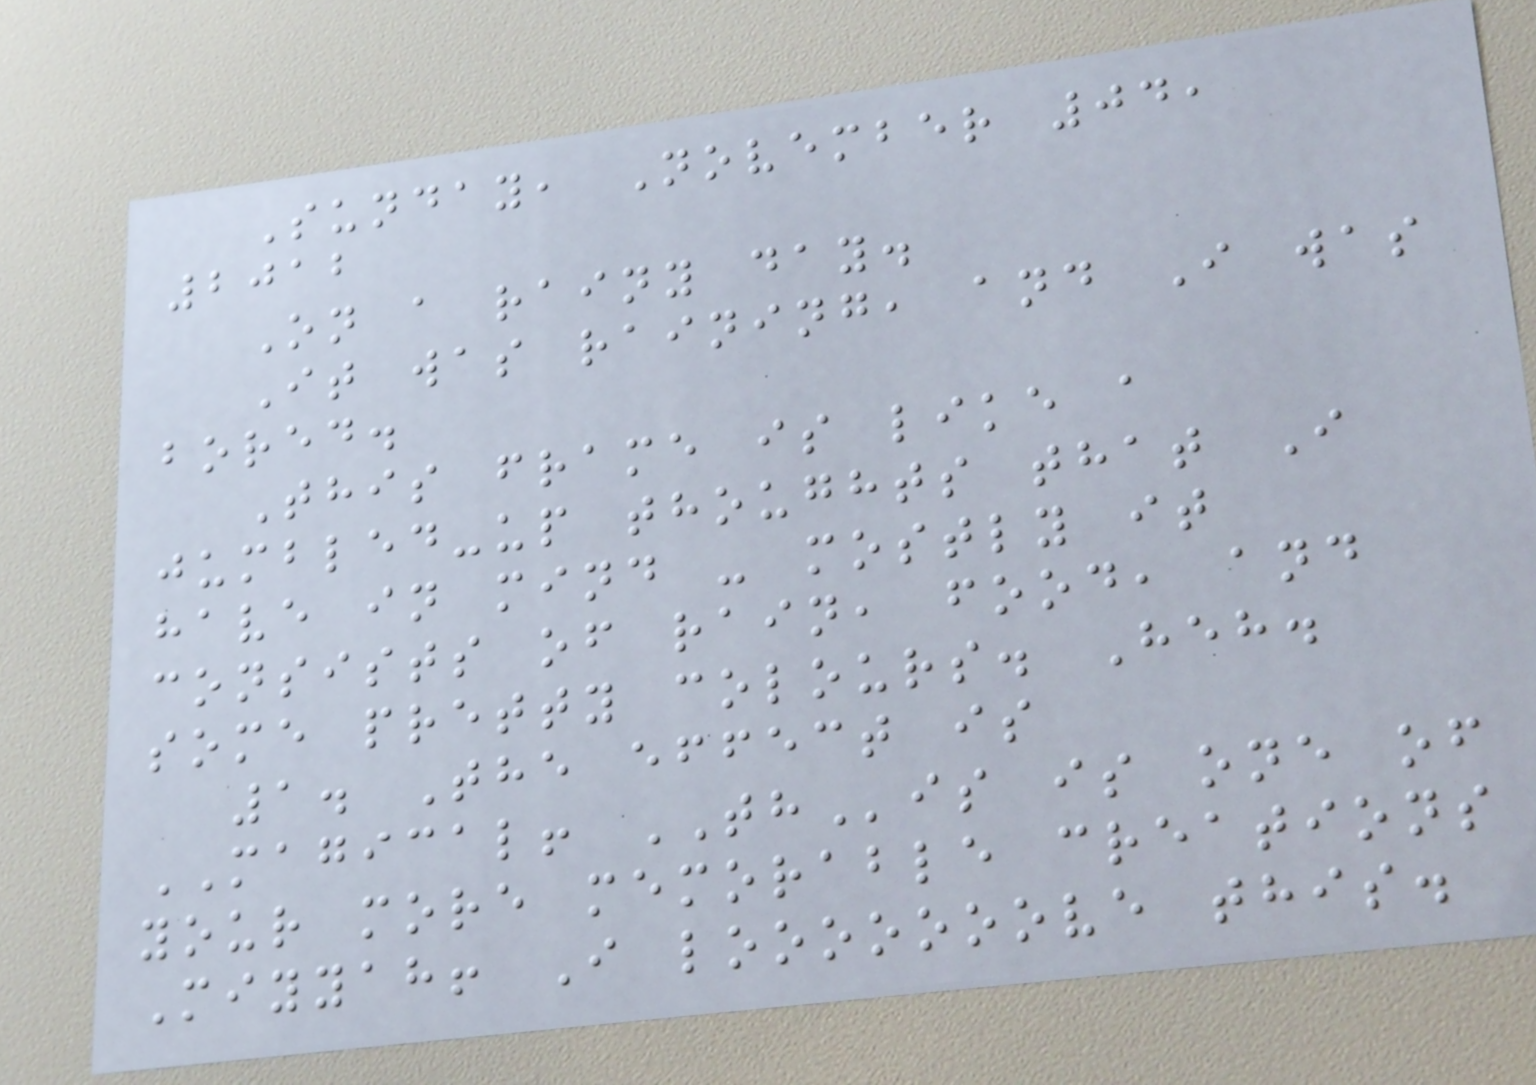Sunday, November 04,
2012
On a rainy day.
It was raining, and I was
bored.
This frame is like a
jumbled-up thoughts that I
have in mind - mostly it
consists of rain, food, and
some pretty colours. Heh.
1. The effect is
MAGICAL! THis is one of
your more memorable creations
Miyyah! I looooooove this.
